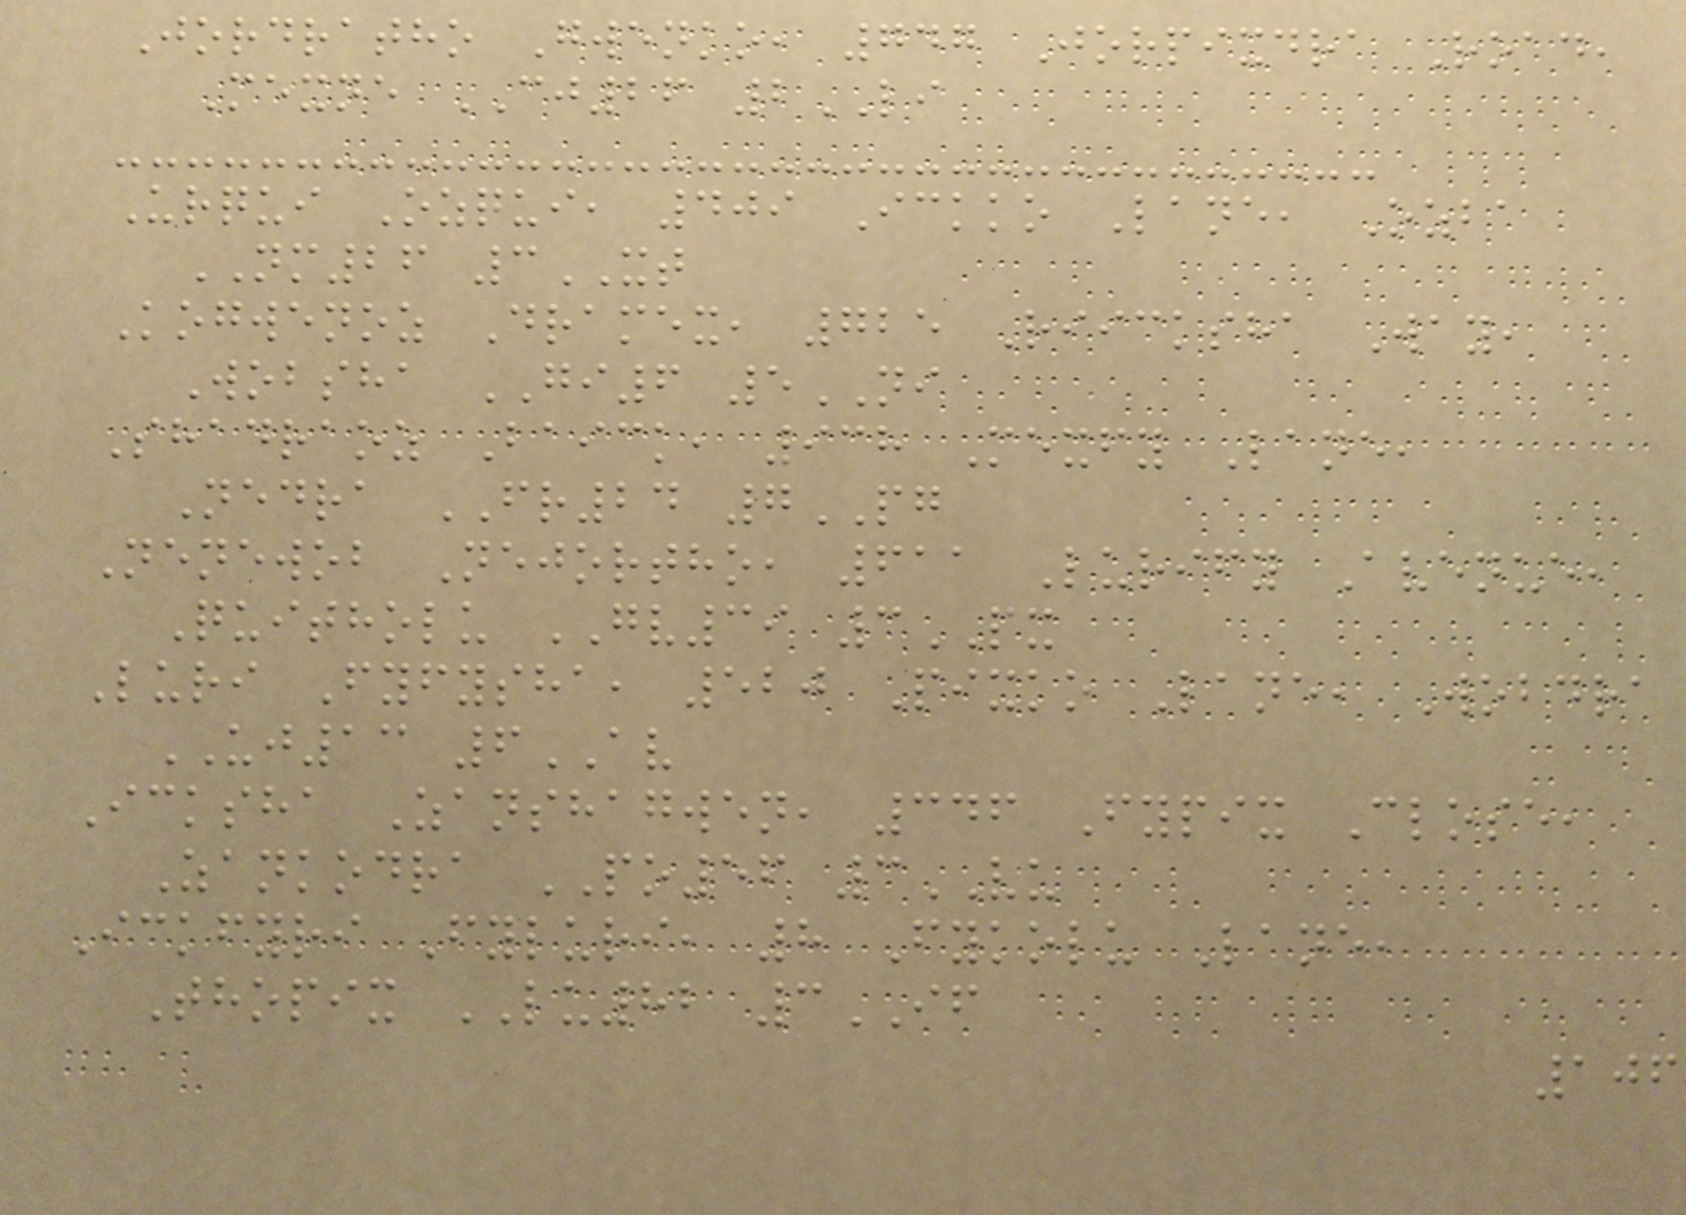Jordratho Gwenko, 747 Jorpixdra Road,
Mexne CJ26 2LI
Urqui Ozqui, 409 Ickko Lane, Ozba
NM26 3XT
Kogwenoz Dramex, 725 Riicksha Way,
Wobsha GI6 5NI
Shadraoz Baick, 938 Mexfy Lane,
Nedra FR24 7PG
Nenewob Nejortho, 611 Lurify Avenue,
Quitholu GV39 3PX
Luri Fyfysha, 520 Pixko Lane, Wobdra
UJ13 6AV
Icksha Zanshagwen, 346 Fypix Close,
Zankodra PO56 3VU
Ickfyri Fyluri, 8 Fykolu Lane,
Thopix LU82 3IF
106
